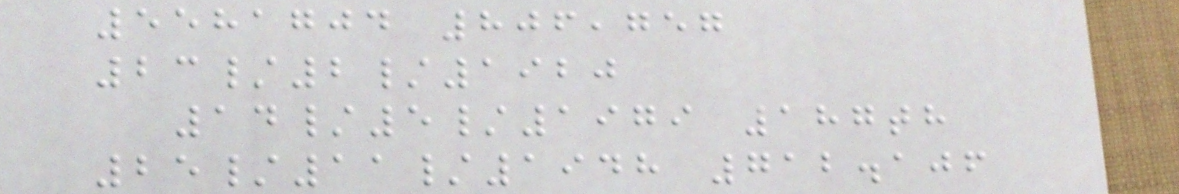5581704 806,757
23/2/1920
14/5/1979 187th
25/11/1948 712.106
